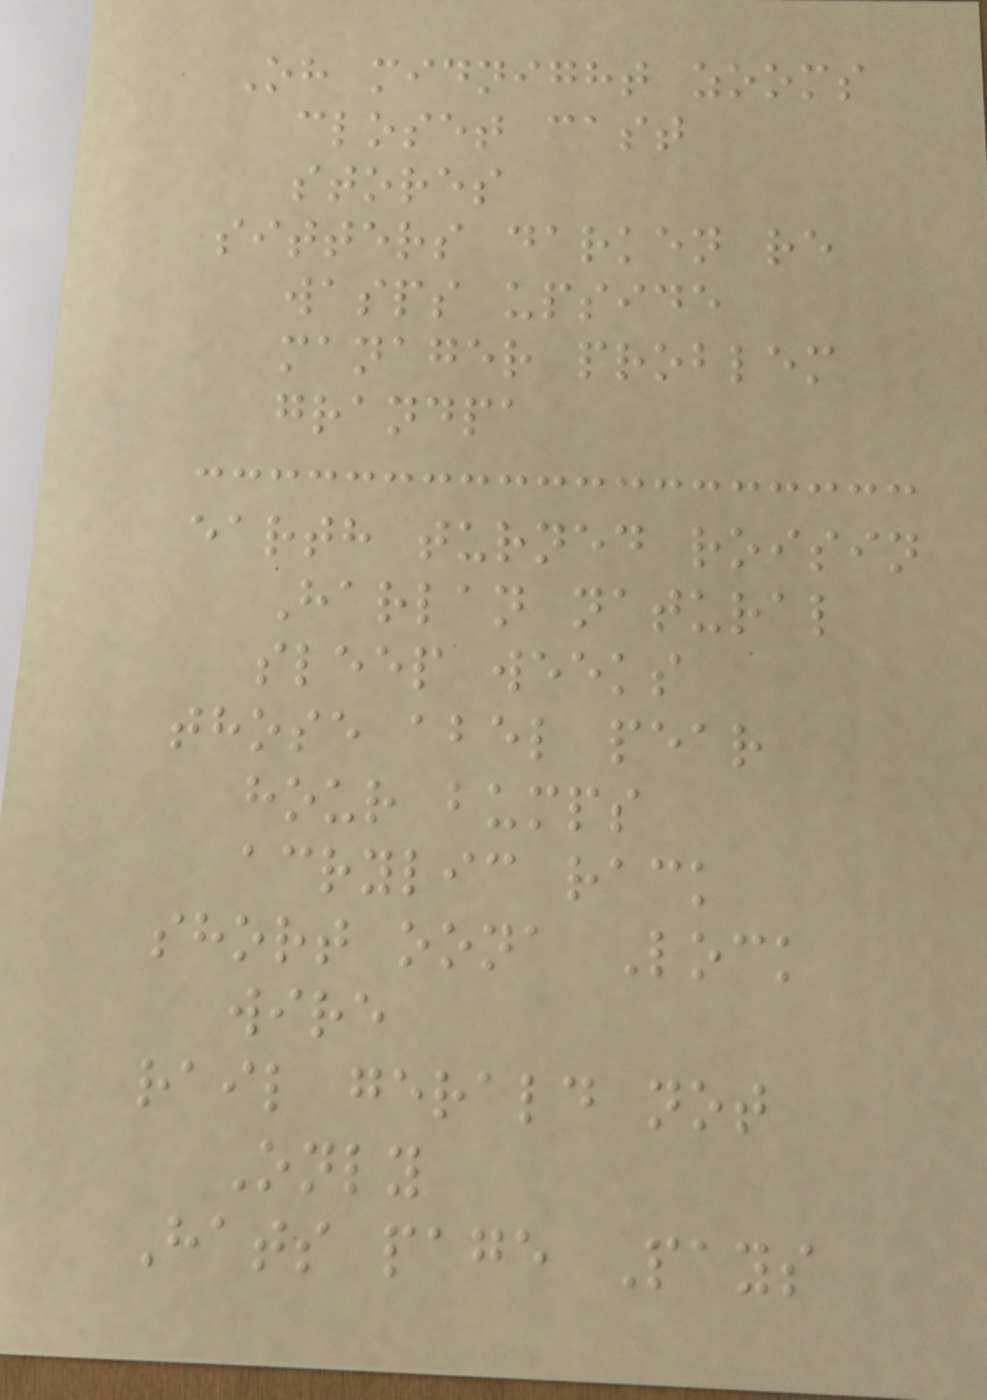Oh midnight zooms
closet cast
stores
sitters darken re
wasps upside
manager problem
grandpa
earth turned roisin
Harlan natural
sleep weeks
those abel pear
hour bumps
acrylic rack
short oona Lock
wire
rail gerald not
Only
Hats page Pays
